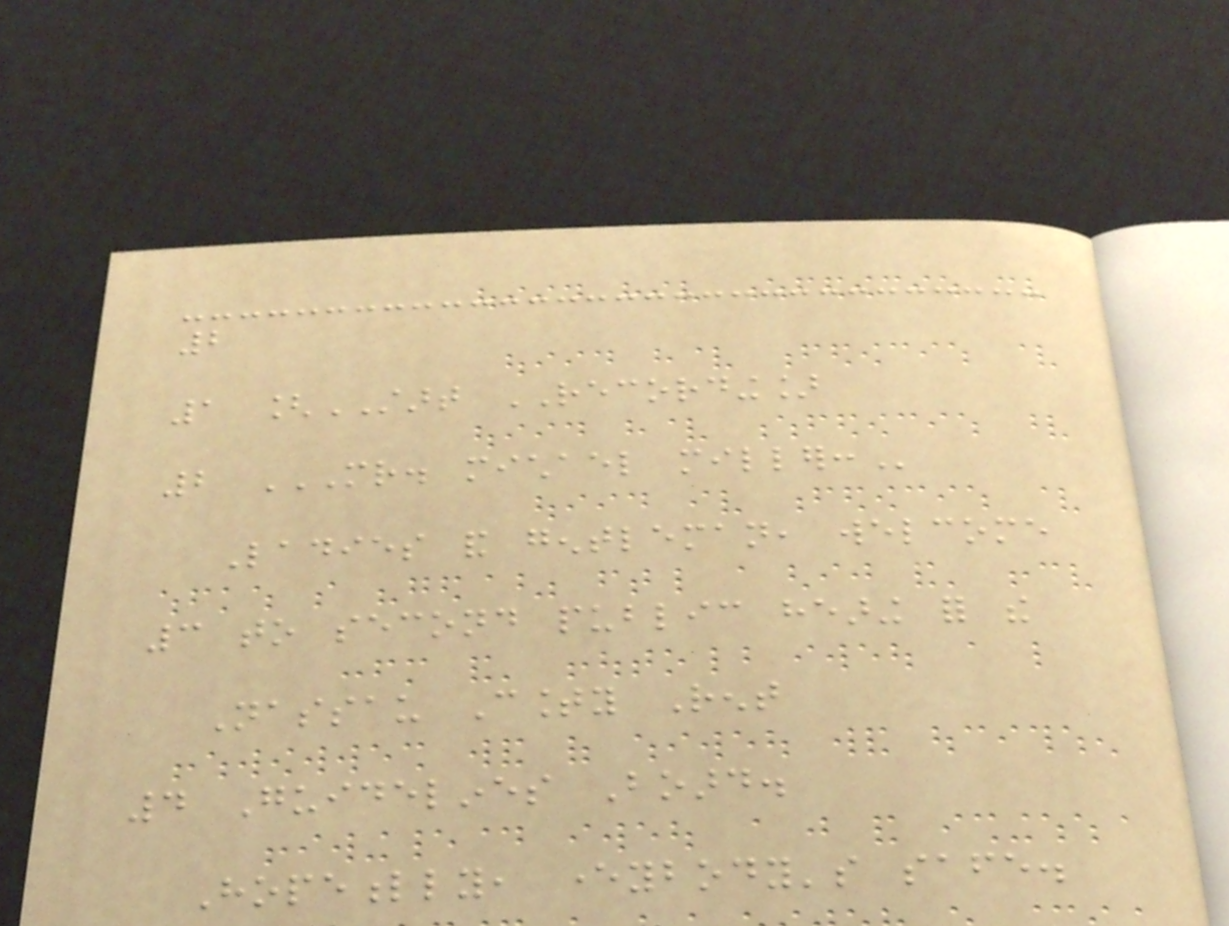2
1 [START RECORDING]
2 MR. MICHAEL MILLER:
Ladies and gentleman, welcome
3 to second public hearing for the
Nassau County Rent
4 Guidelines Board.
Hopefully, everybody's safe.
